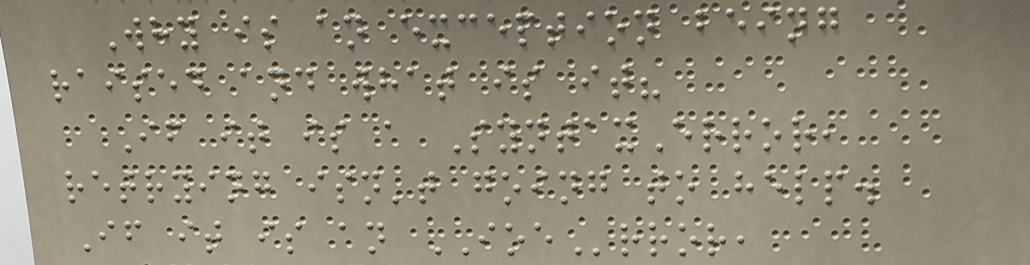Why is an exception being
raised and what is it?
If it is a SyntaxError,
retrying isn't going to help.
If it is an IOError,
